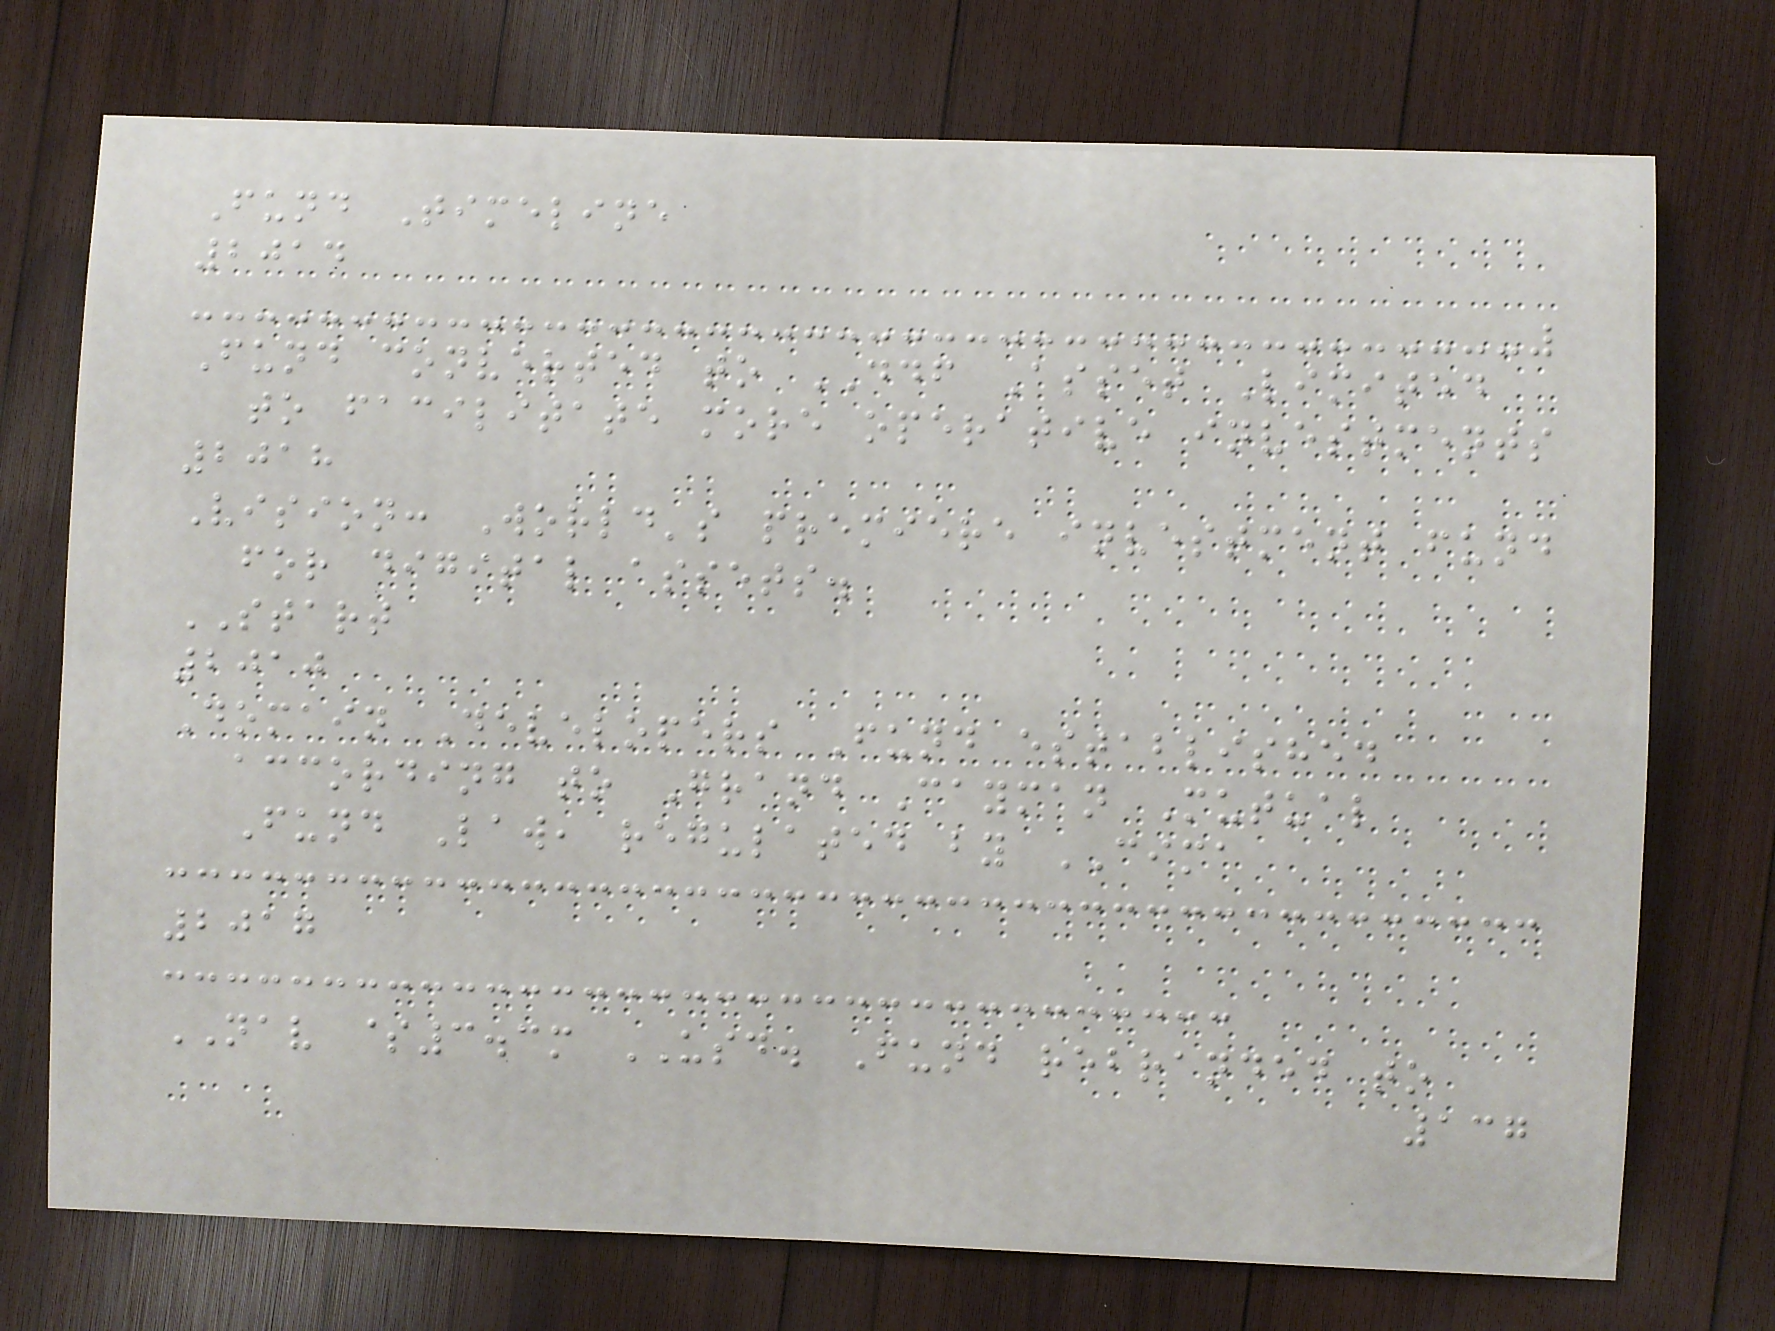Fund Timeline
2014
Fund converted to DDF Asset Limited
to facilitate more operative investments
2018
Vision: World's premiere investment fund
for digital assets.
START
2010
Domain Developers Fund established
according to Grand Cayman Mutual
Fund Law, regulated by CIMA
2017
NAV $3.3m USD. Fund rebranded to
137
